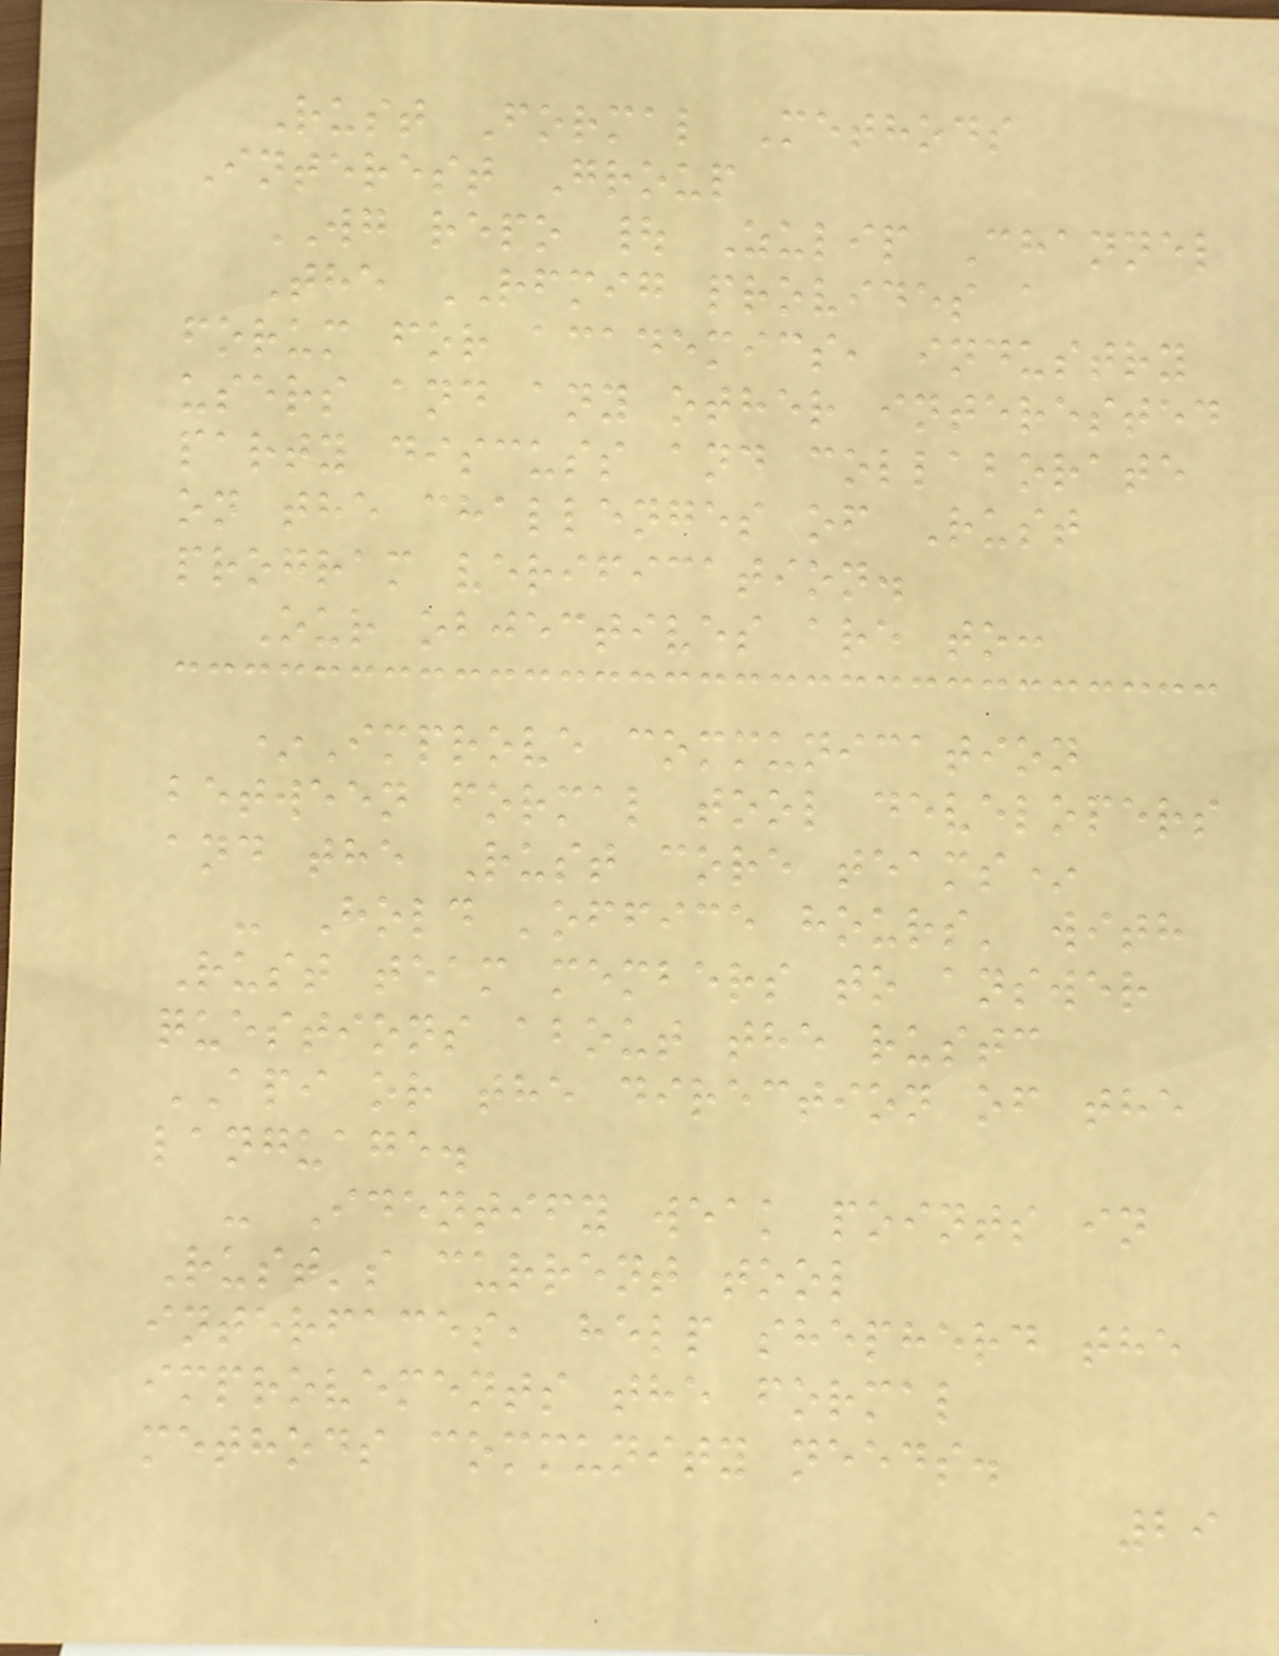Rust Formal Methods
Interest Group
WG repo | Zulip Channel
The RFMIG provides a
forum for academics, industry
users and any other interested
party discuss and collaborate
on the challenges of Rust
program verification.
Our objectives are to:
*Improve communication
between formal tool developers
and the Rust core teams*
- Hold 'office hours' with
Rust team members to answer
questions about the rustc
API or the direction of the
language.
- Identify weak points in
Rust's current tool
interfaces, help shepherd the
improvements the formal
methods community needs.
29
